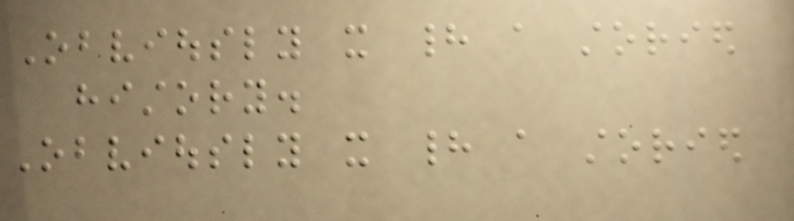Obviously it had a storied
history.
Obviously it had a storied
